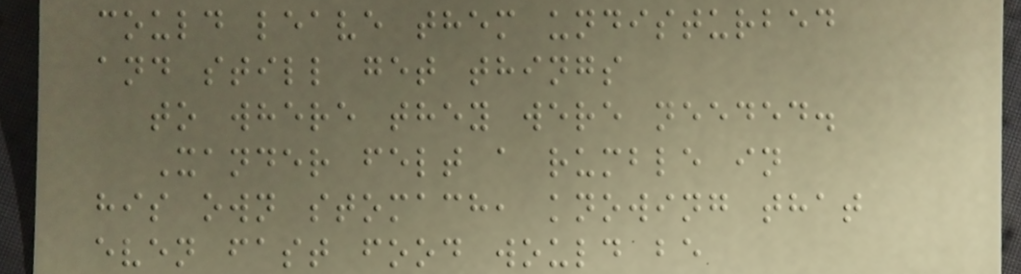could leave them undisturbed
and still get things
to where they were needed.
Xander felt a rumble in
his own stomach, knowing that
even fast food would be
